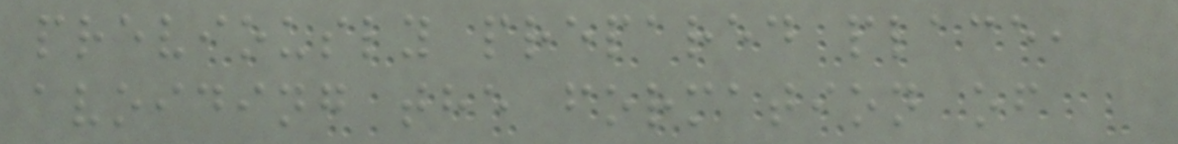previously prepared place,
avoiding the formation of
